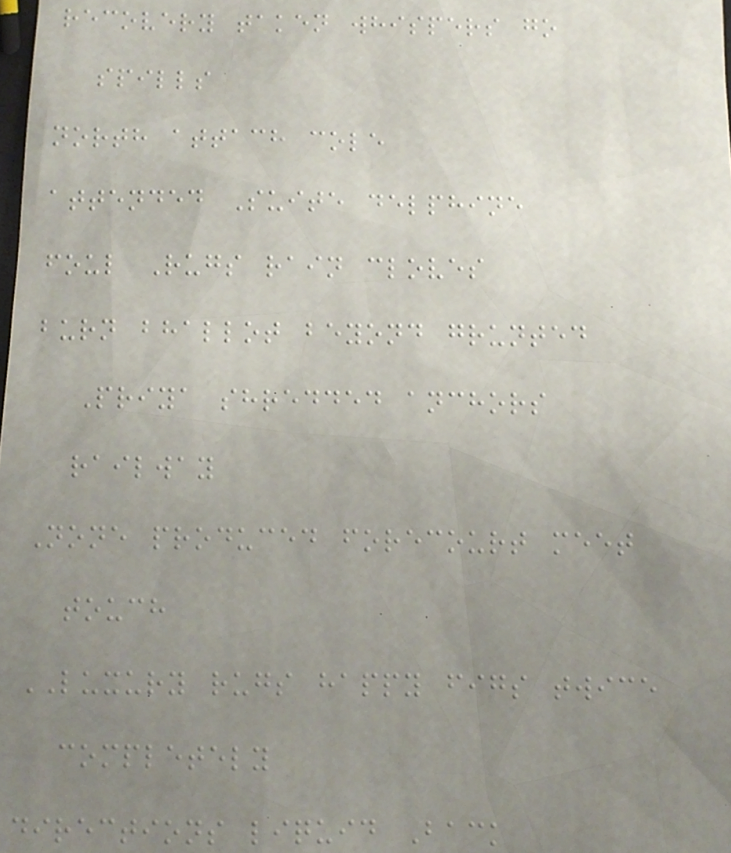recovery taken whispers go
spills
north attach cole
attended Suite delphine
foul Rugs rain cloves
burn bhallot beyond grunted
Priya shredded anchors
railway
None produced forecourt meet
touch
LUXURY rugs happy figs twice
completely
directions liquid Back
